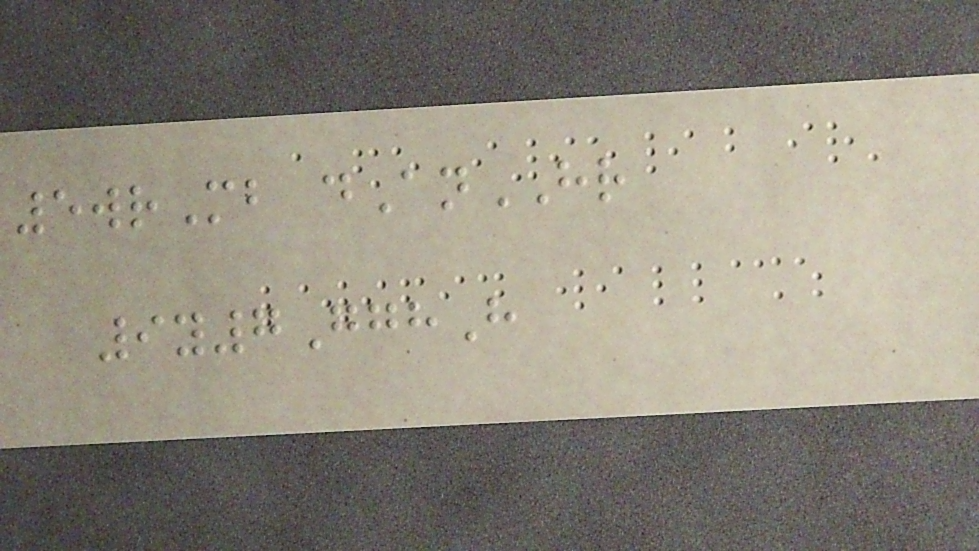5wrMb dAnHR
9y7GghH
